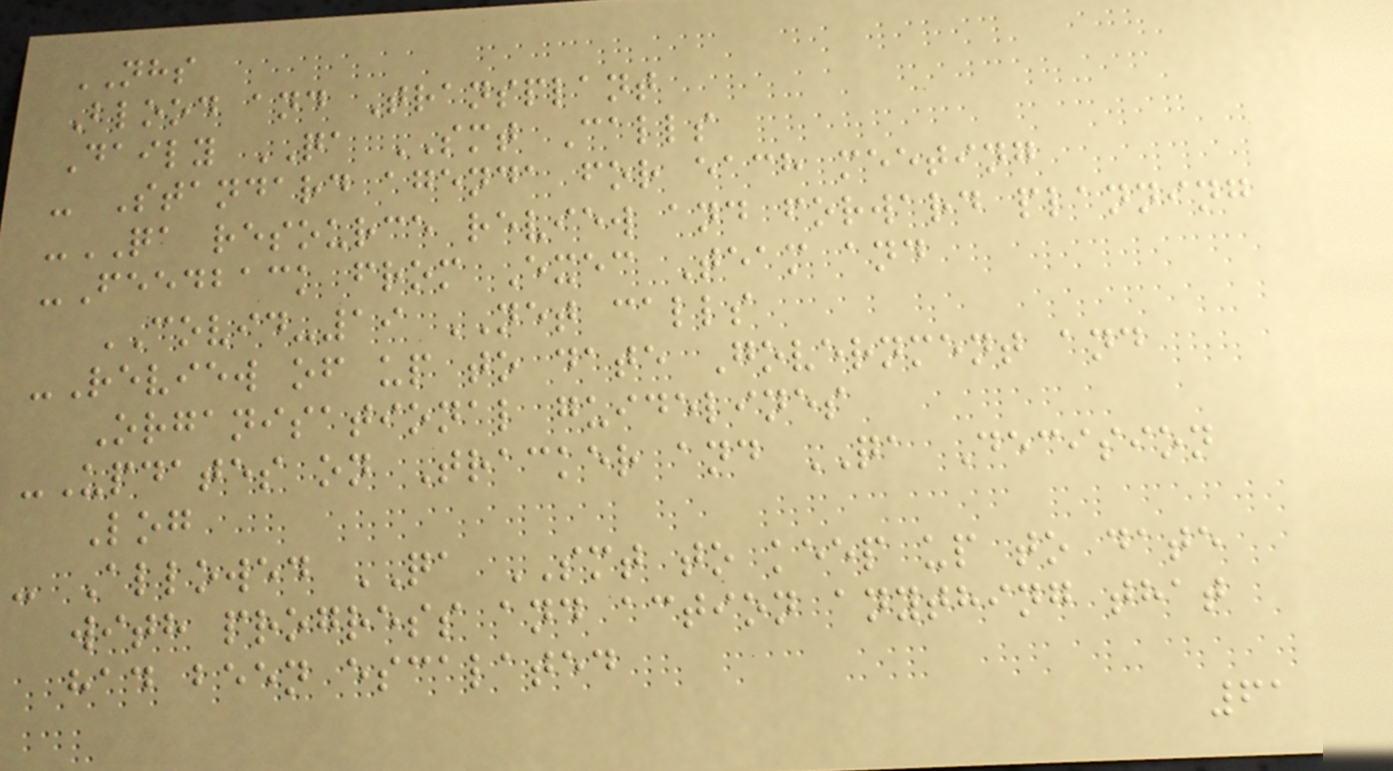NHS
Blood and Transplant
Daily QA SMT Calls
- Standard agenda for each meeting
-QA resource review and forward planning
-Feedback from Exec Team and
COVID-19 NET calls
-Review of up to date Government and
Organisational guidelines
-Updates on Tracker and QA Decision
Log
- Allowed QA SMT to keep up to date
with progress and action anything that
had been escalated
61
